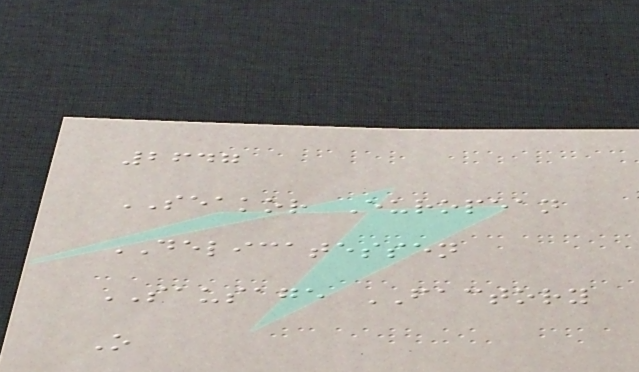2647
SEAKOR European
DELICATESSEN
SAUSAGE FACTORY
O
